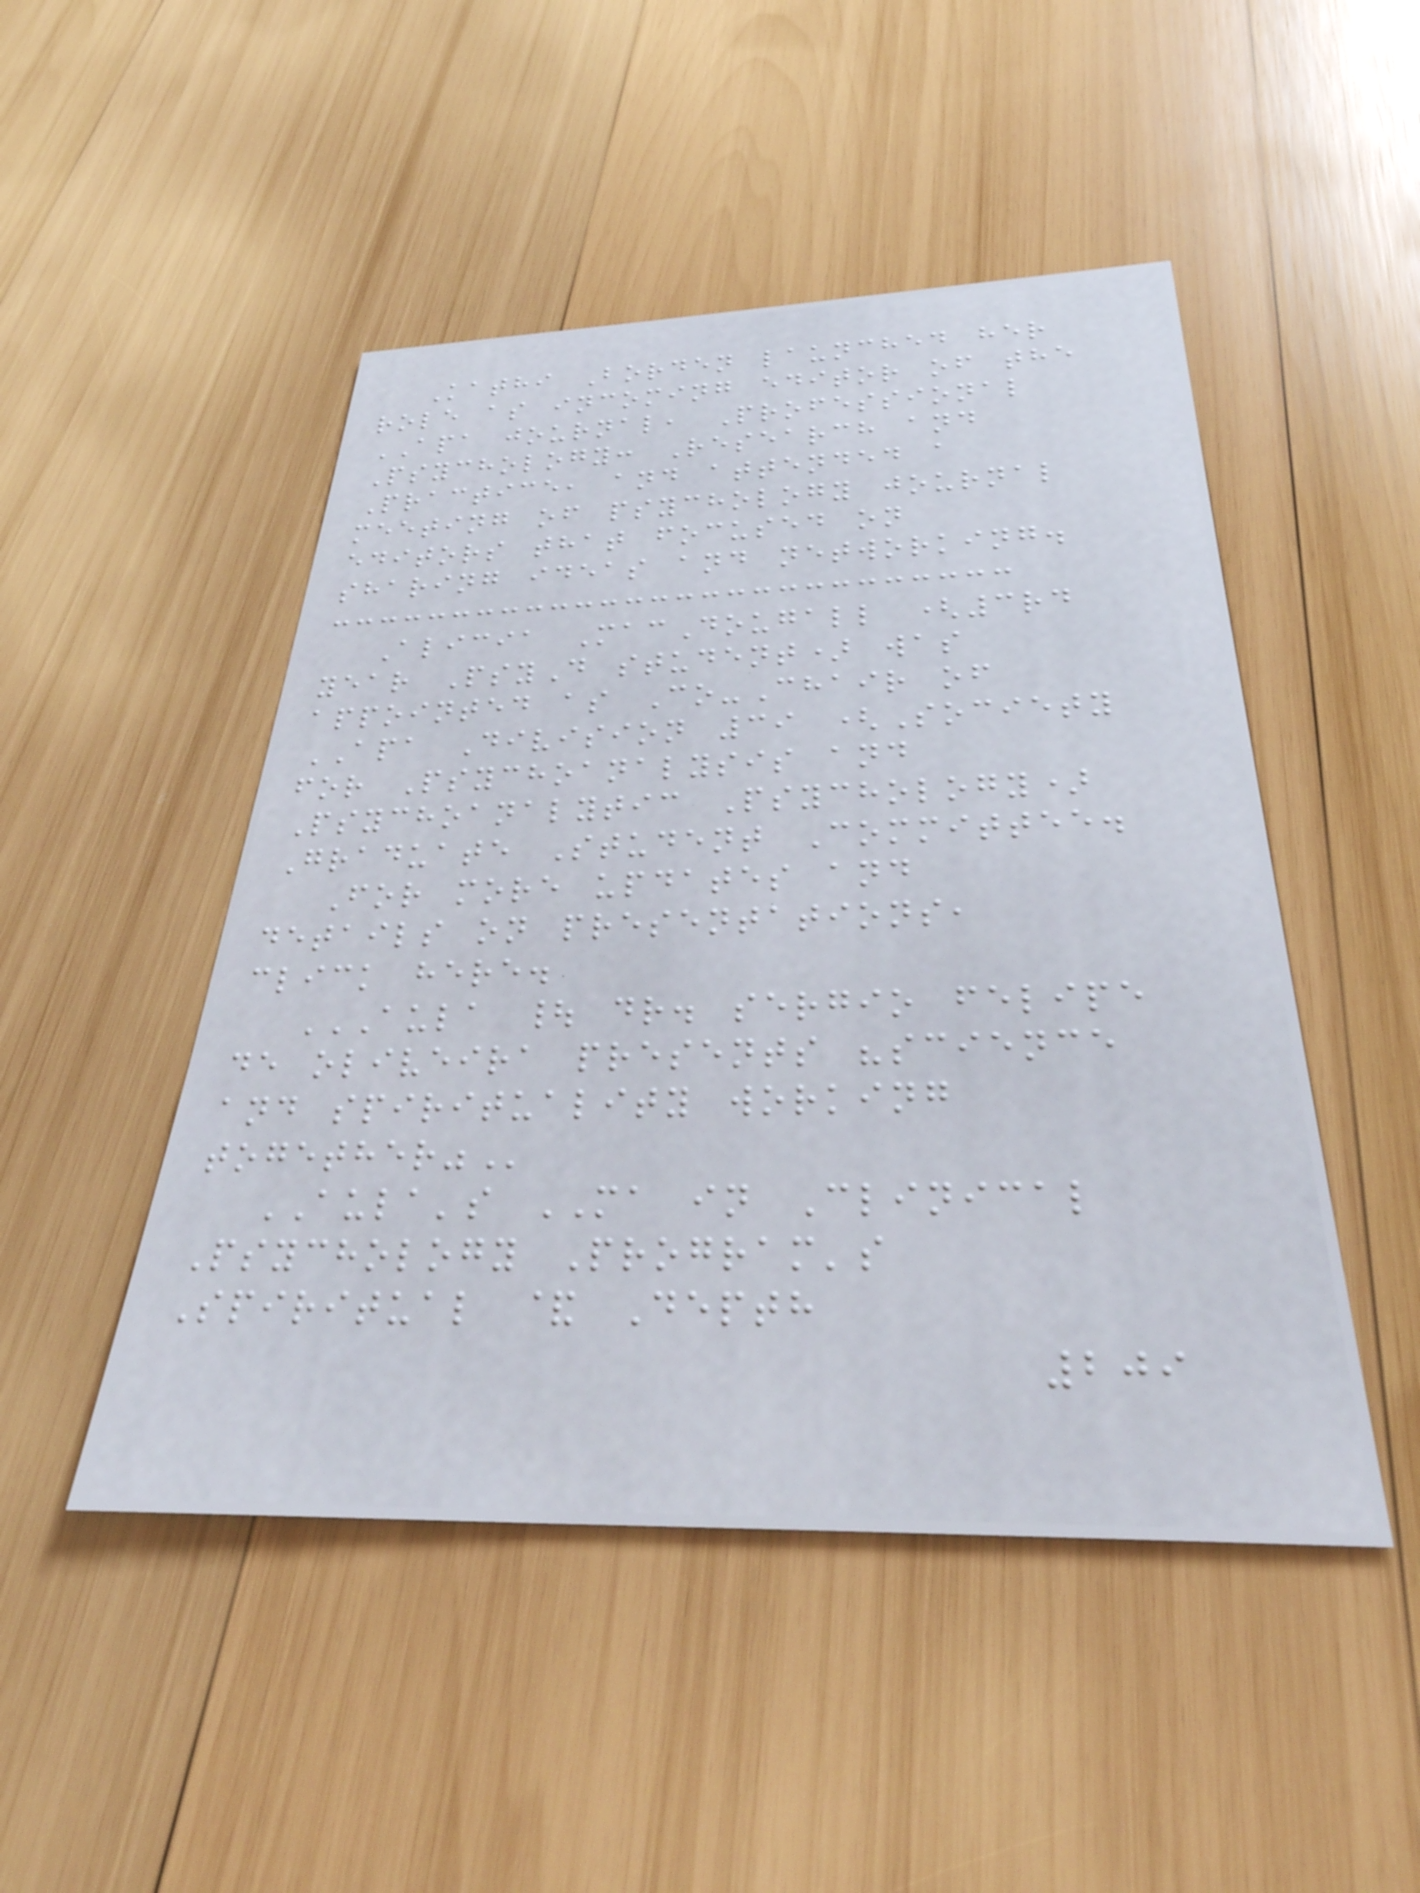Kathi Borden launched her
role as incoming editor of the
APA journal, Professional
Psychology: Research and
Practice, and attended a
meeting of psychology journal
editors that focused on
sharing ideas and networking.
Alicia MacDougall (3rd
year PsyD student) was
appointed as Co-Chair of
APA Division 39 (Society
for Psychoanalysis and
Psychoanalytic Psychology)
Graduate Student Committee.
For more updates and
details on presentations,
click here.
AULA | DR. SERGIO FELIPE
DE OLIVEIRA PRESENTS "SCIENCE
AND SPIRITUALITY WORKING
TOGETHER"
AULA's MA in Clinical
Psychology Program's
Spiritual & Depth
209
